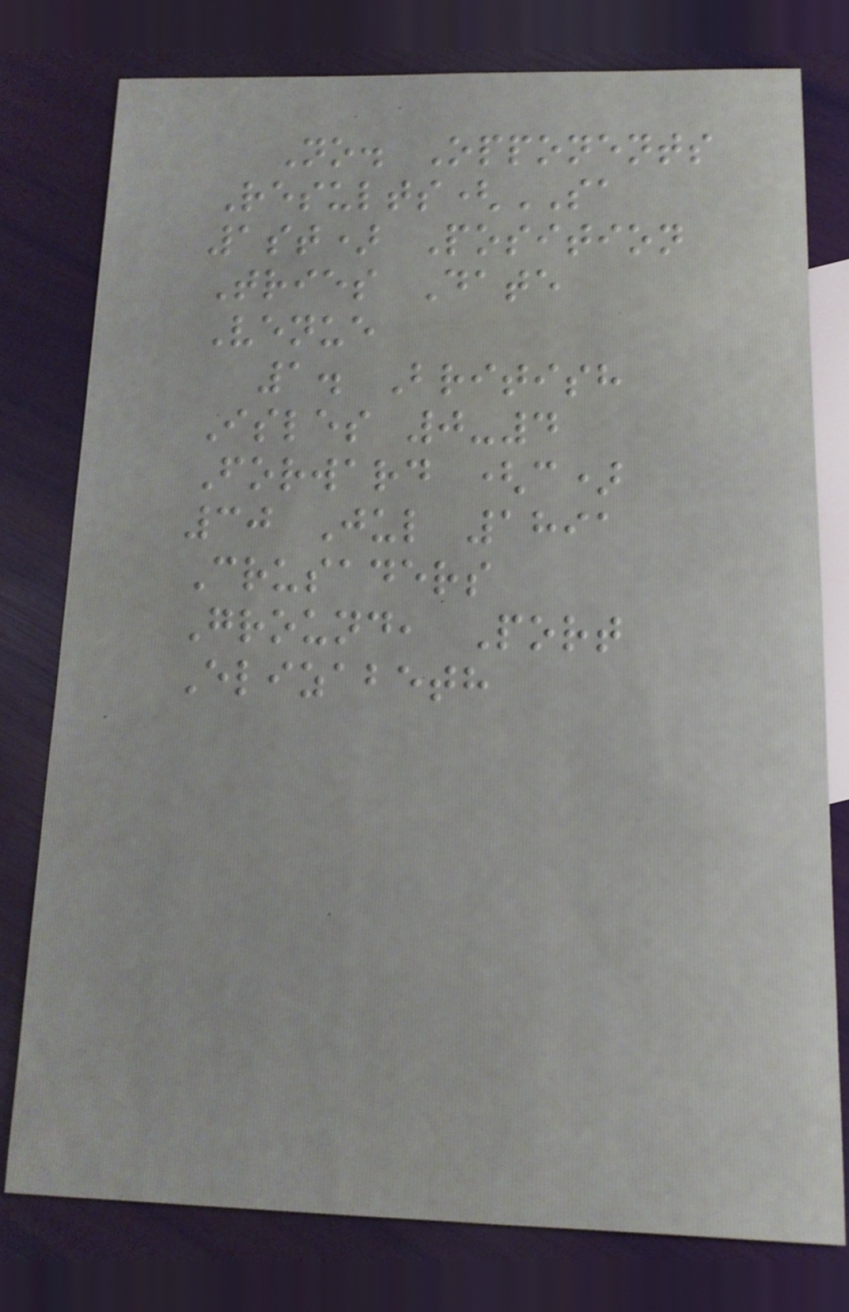No. Opponents
Results(SA
1st) Position
Tries Date
Venue
1. British
Isles 0-4
Forward (c)
30 Jul 1891
Crusaders
Ground, Port
Elizabeth
